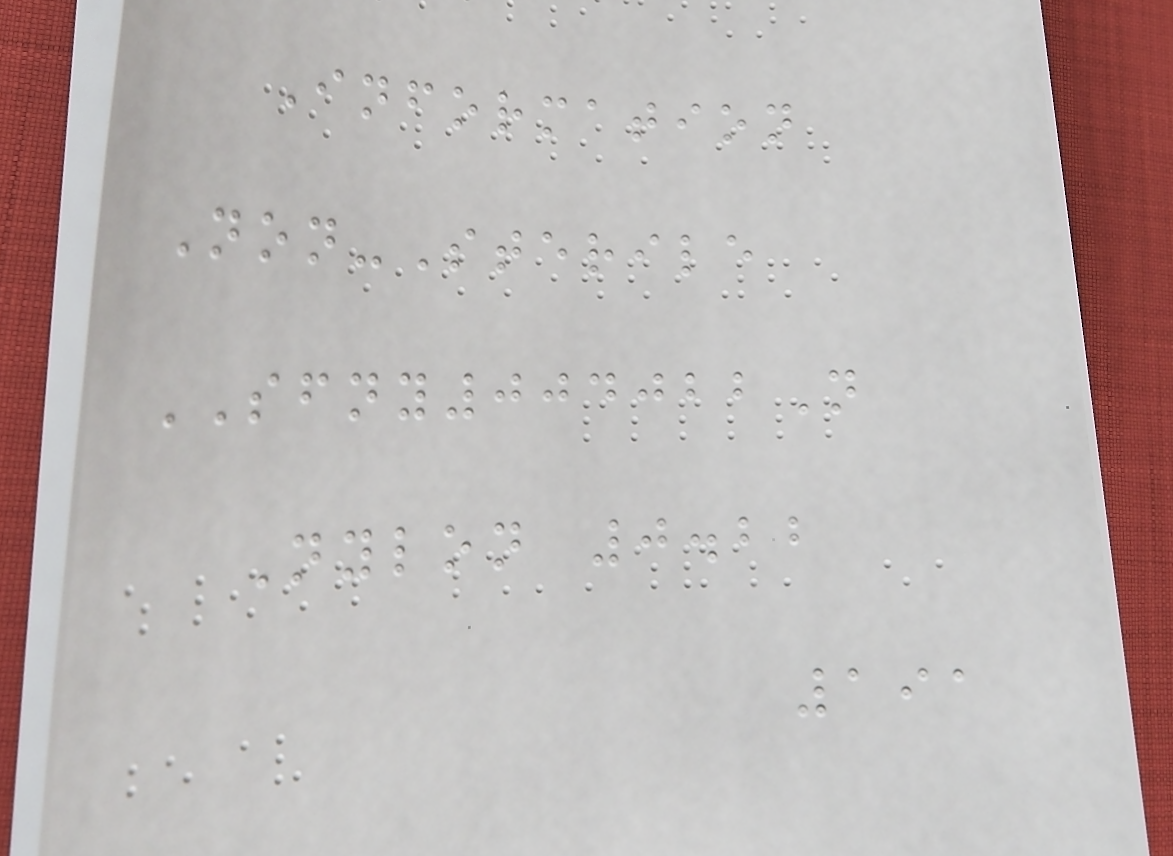Information
Non-Sterile
SFNY004022N
Nylon 0.22
191
